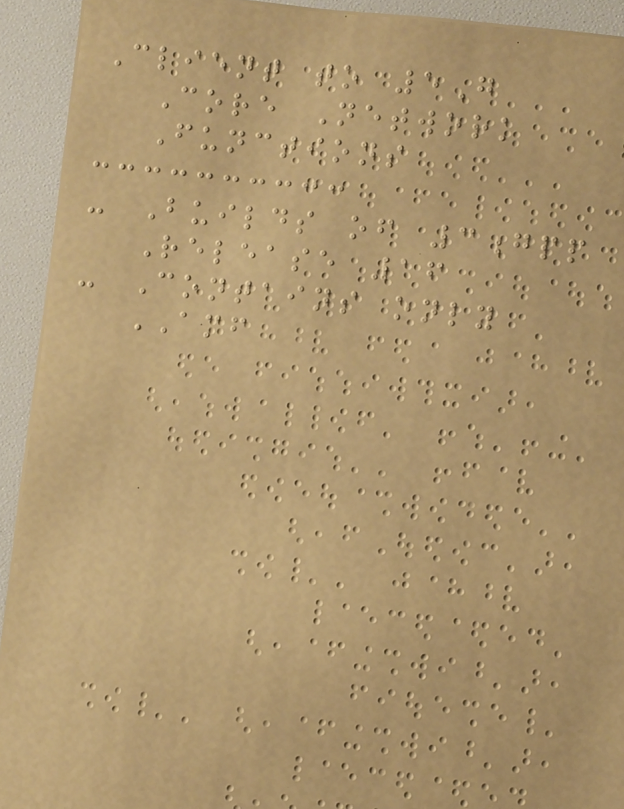Client to 5G
Core Network
Functions
- Builds of 3gpp
Release 16
- Contains only
AMF
